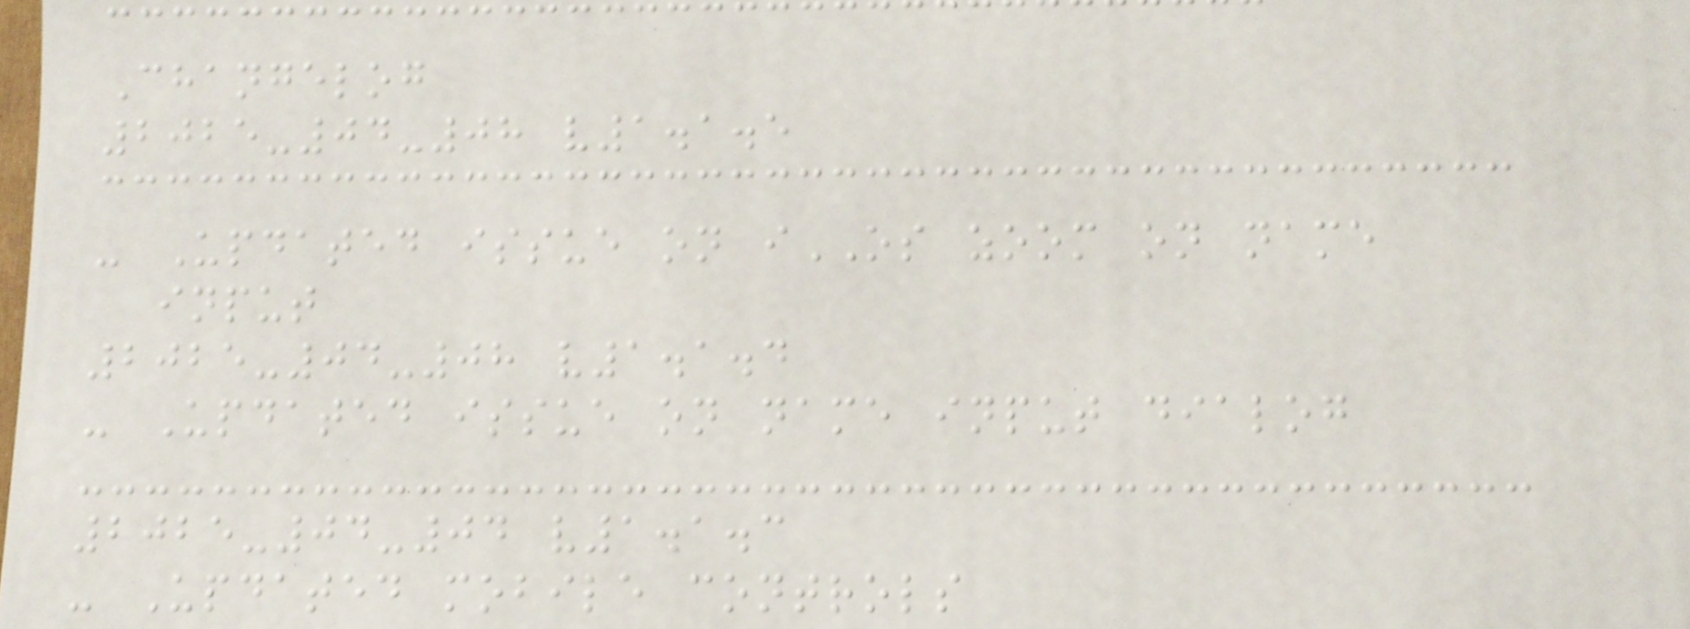Changelog
2025-04-08 v1.1.5
- Updated issue on iOS zoom on name
input
2025-04-08 v1.1.4
- Updated issue on name input dialog
2025-04-04 v1.1.3
- Updated mobile controls
